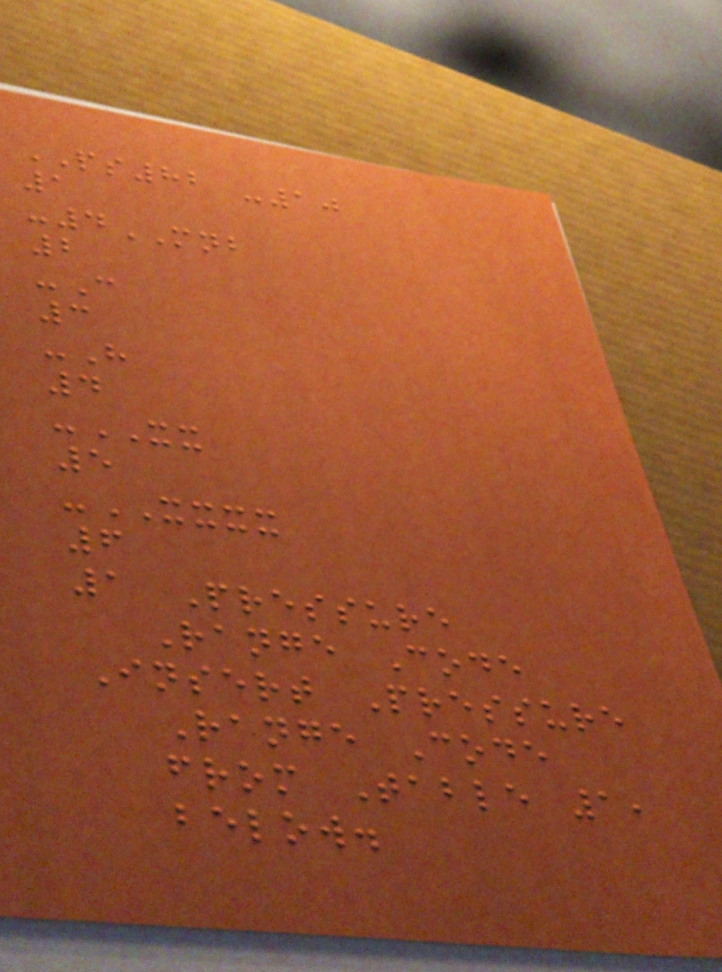PS82 -10
1
-4MNB
2
-C
3
-H
4
-XX
5
-XXXX
6
1 Pressure
Range Code
Insert Pressure
Range Code
from Table 1,
below.
